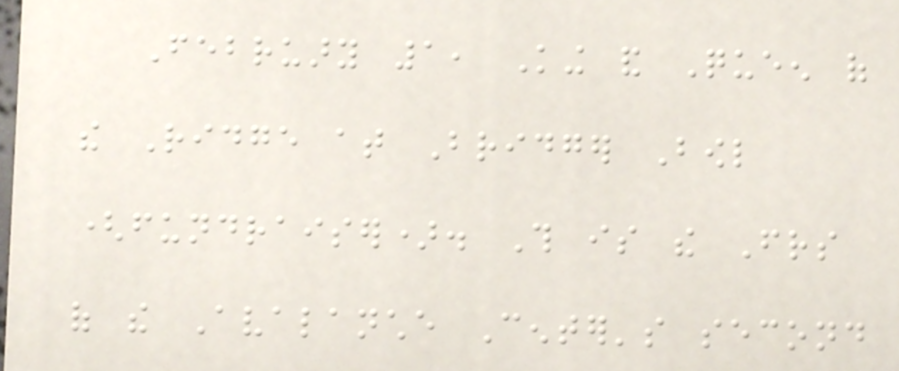February 1, King and Queen of
the Ridge at Bridger Bowl
(fundraiser). This is the Friends
of the Avalanche Center's second
